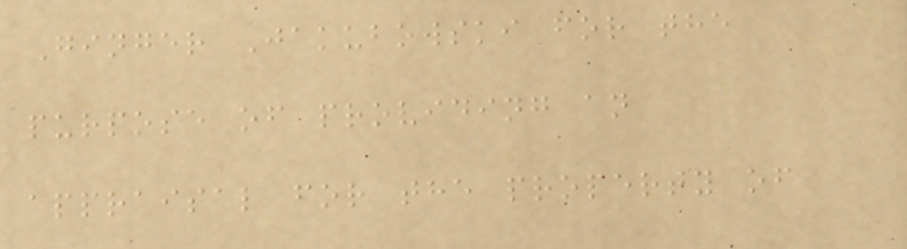Ginger Jakubowski for the
purpose of providing an
appraisal for the property of
